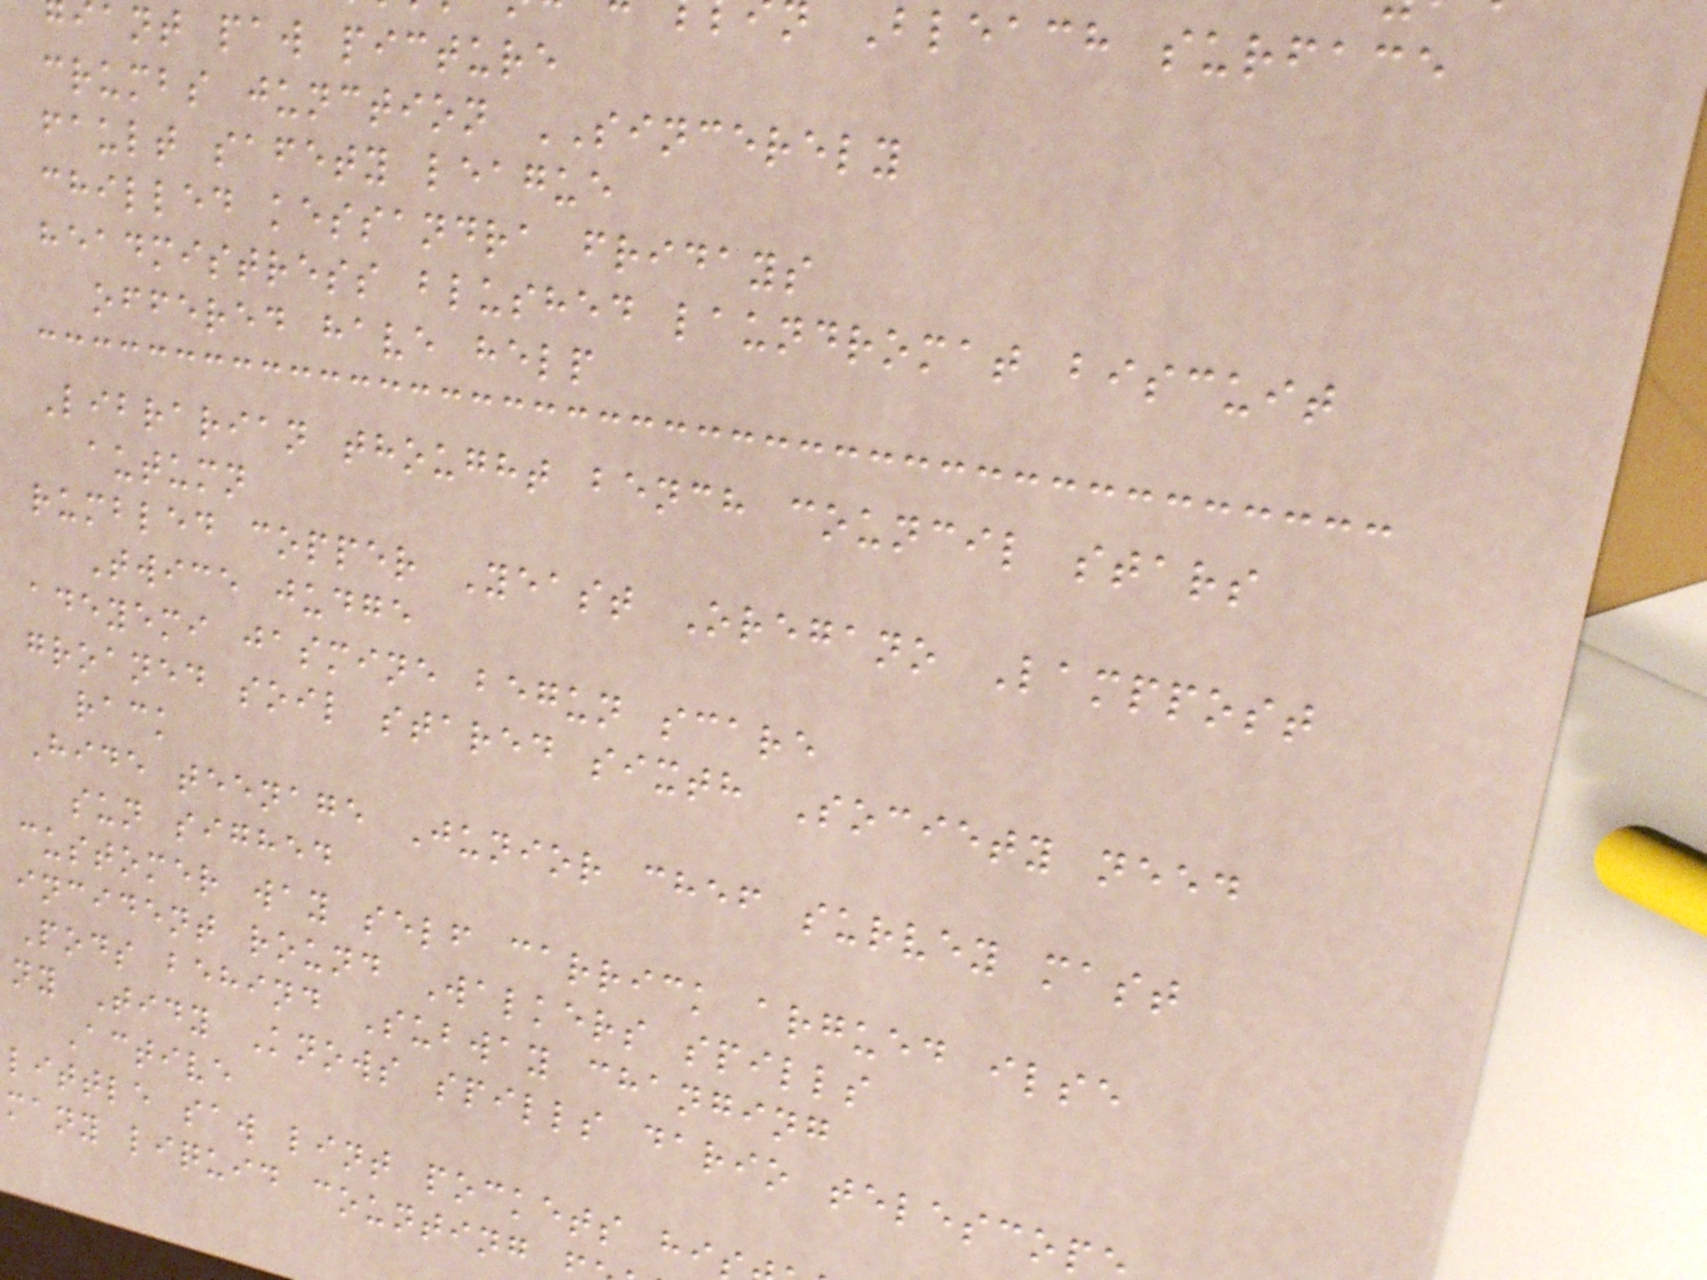Bleach surface
iant paw picture
crumbs junction SINCERELY
fault safety league
chilled kessandra fridays
headmistress blushed laundromat biscuit
offered have help
Librarian thought bench council stars
autumn
rumbled copper Yeast Oregano Lamppost
Twice judge
adeyemi jasmine begun scare
groaned soil stared sixth Society need
rack
Hide teenage Junior chef survey mast
sun sighed
customer way self carrick argued ilse
incident round Walkers spills
Pods behind Subway changing
ny Tidy Knows spills dario telescop
Active
little saw lint pockets hi
many liquid counting
